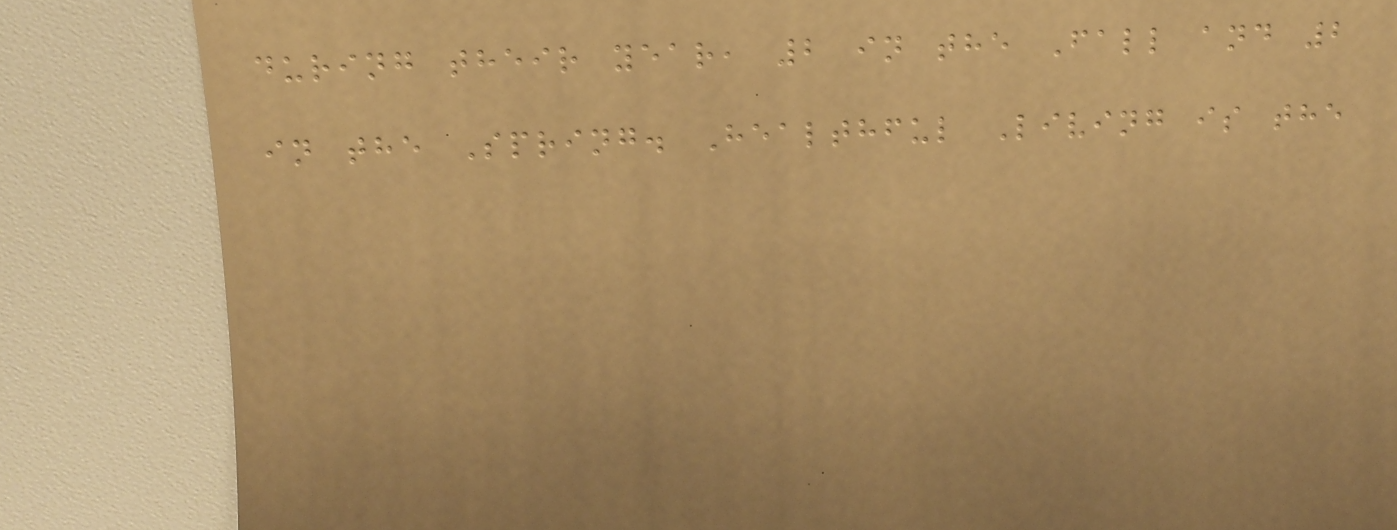during their year, 2 in the Fall and 2
in the Spring. Healthful Living is the
